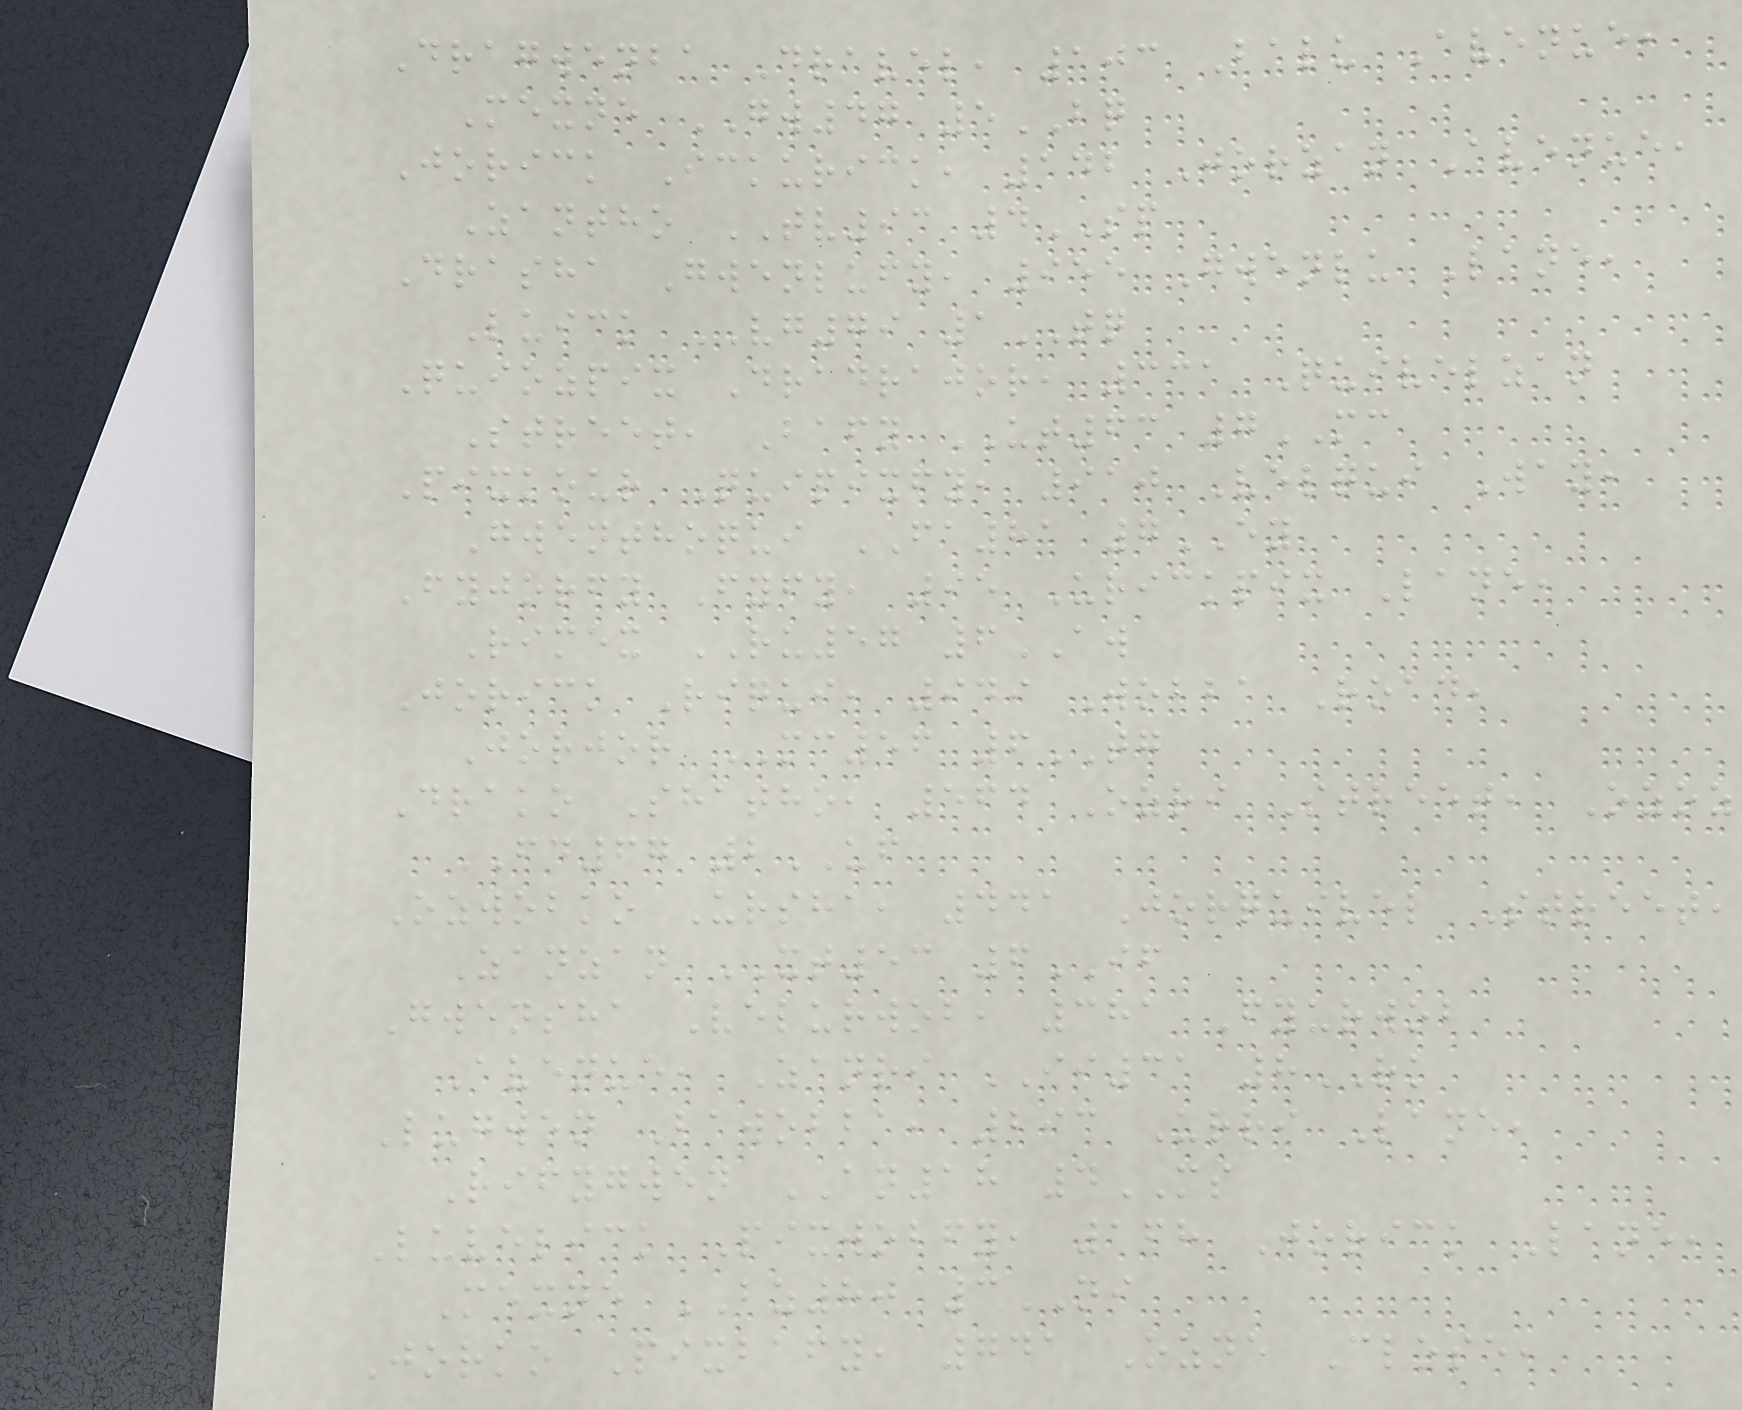Dragwenba Dravel, 103 Balu Avenue,
Mexne GW47 5BQ
Jorick Ickurick, 142 Jorzan Avenue,
Zantho TV93 4SP
Drasha Gwenlufy, 955 Gwenlu Lane,
Luick VG79 1TQ
Quiozpix Dradrajor, 331 Quivelzan
Street, Bafy UT63 7MC
Pixkour Quipixfy, 910 Velqui Way,
Gwenthoqui FA81 7EY
Fyjorfy Fyfy, 95 Urickpix Lane,
Rimex RU57 6AW
Jorick Riqui, 949 Wobba Road,
Jorjor MC56 6TG
Drako Shatho, 564 Ozri Street, Ozoz
FD67 2UF
Ozwobko Ursha, 441 Jorquivel Street,
Zanzan XT53 6IF
Gwensha Velurwob, 381 Fyurwob
Avenue, Zanri II31 8RK
Lugwen Bawobba, 293 Urri Lane,
Rifygwen AN18 4MS
Luvelick Pixwobfy, 168 Jorick Lane,
Mexne BZ80 3NI
Jorko Pixbafy, 741 Ozne Close,
